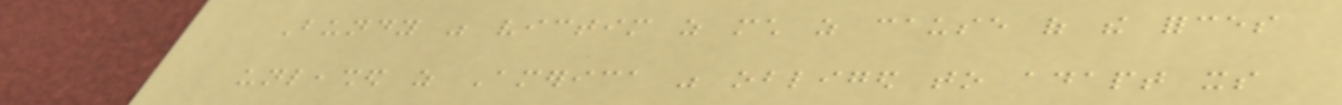Bundy was victim as much as cause of the forces
unleashed as America was obliged to adapt its
